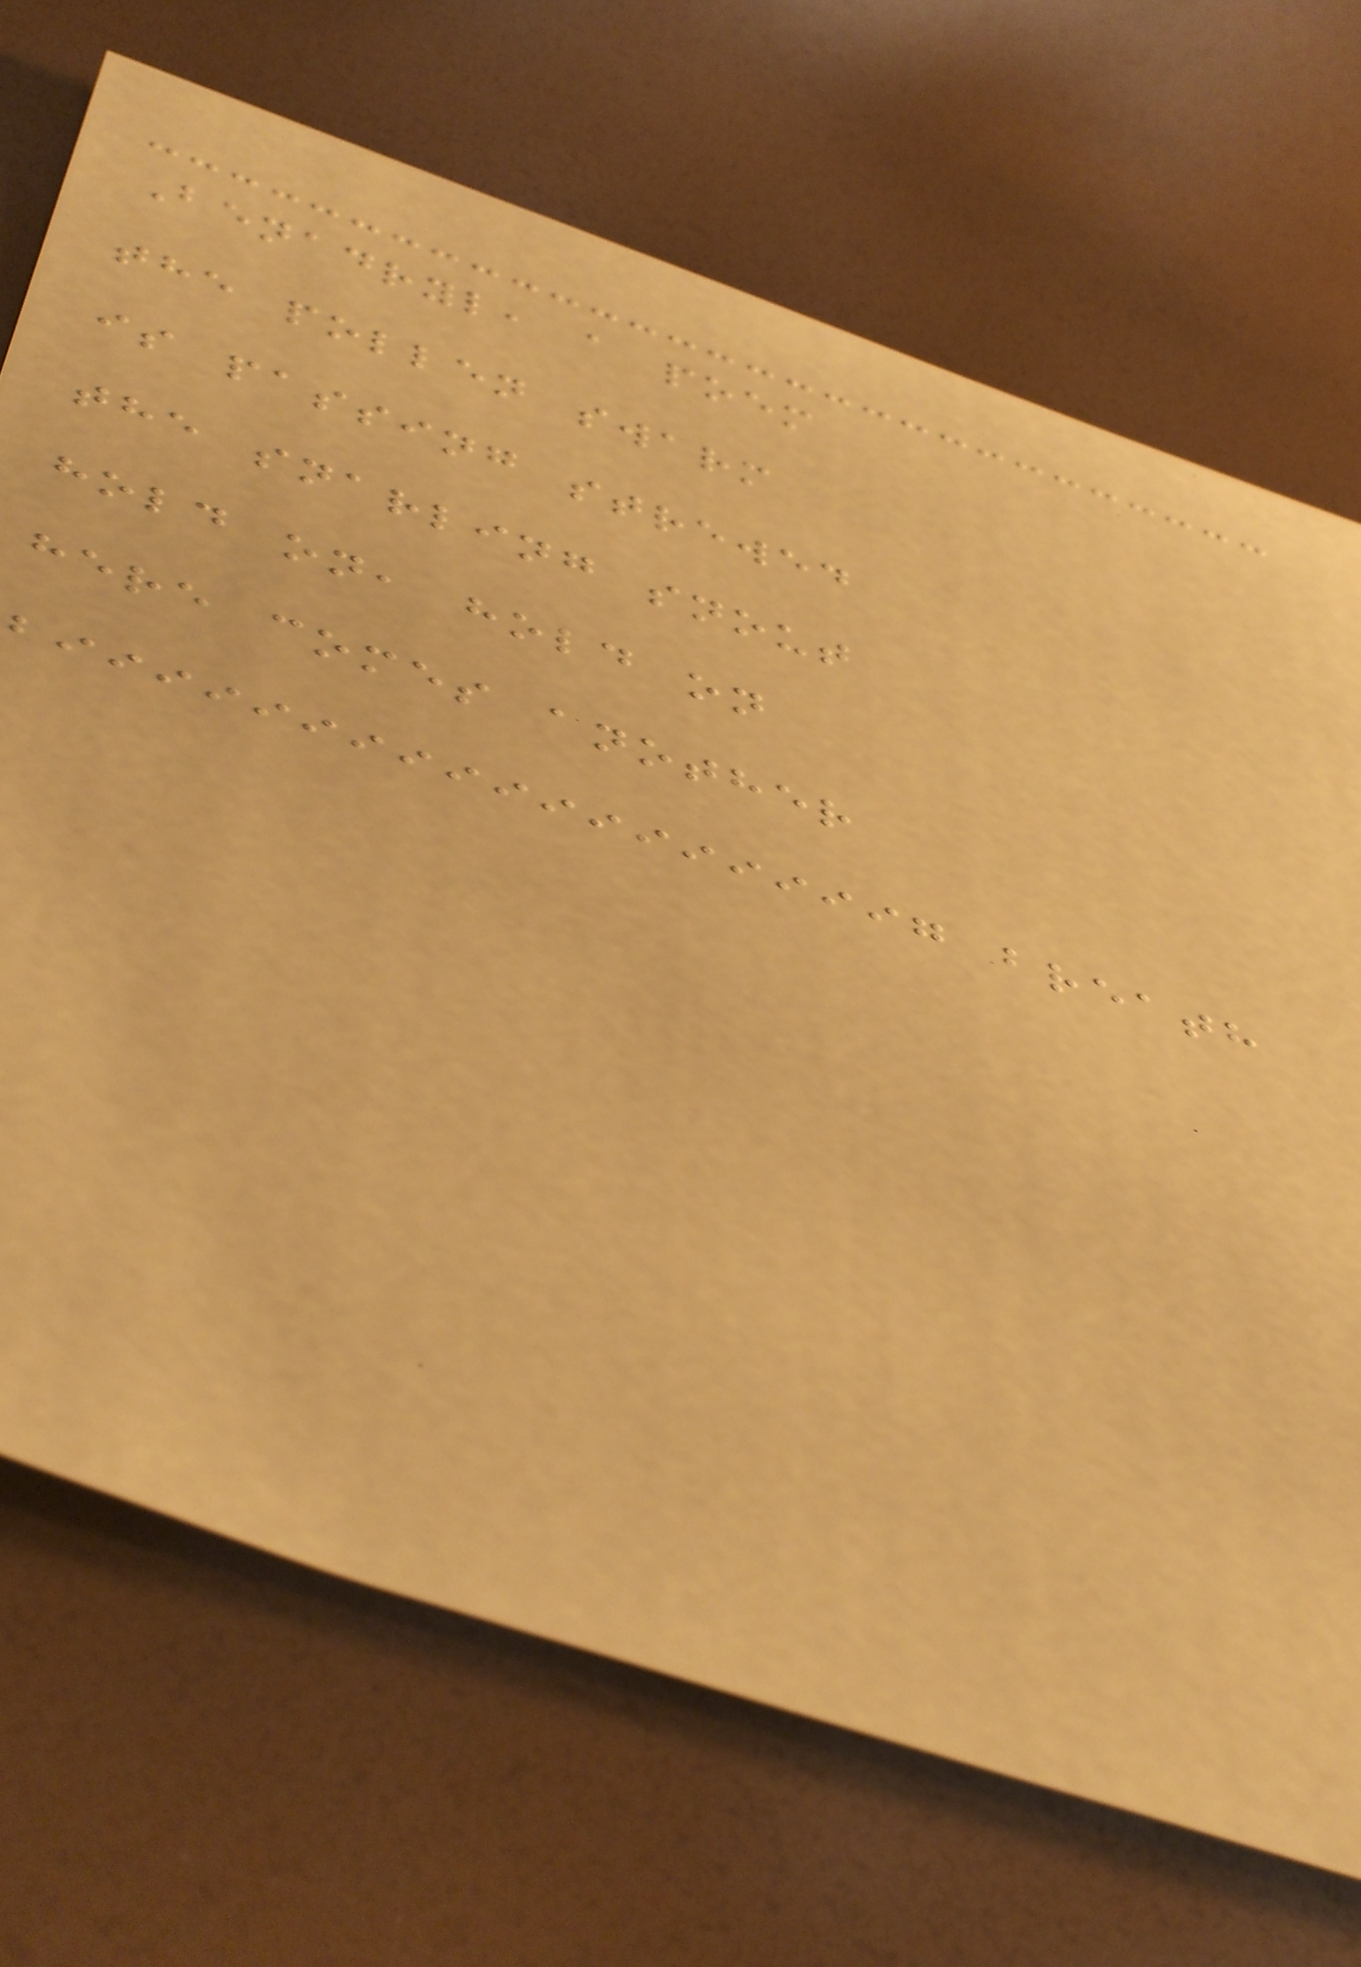Benadryl, a poem
the pollen swarm
is passing strewed
the snarling snout
hold on, hold on
here comes another
biiiiiiiiiiiiiiiiiig breath
